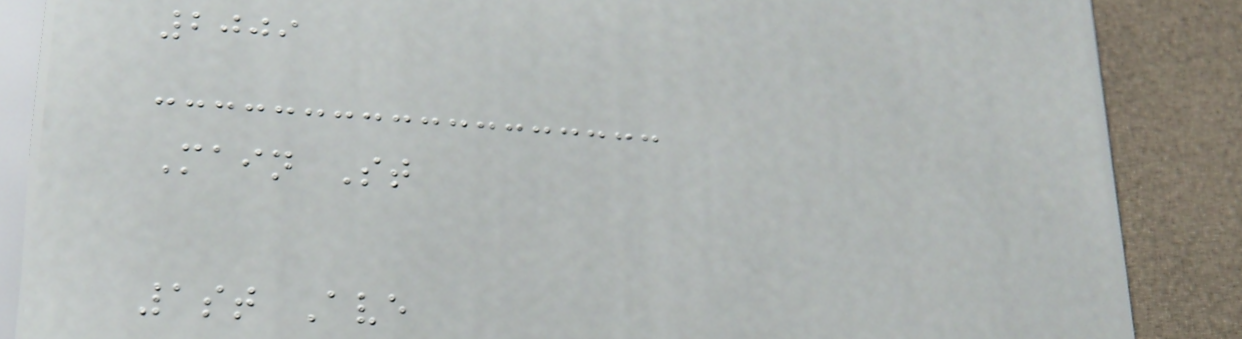2009
Main St
1st Ave
